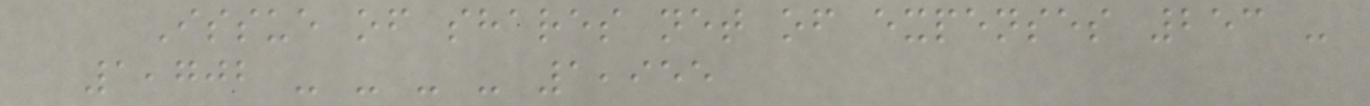Issue of shares net of expenses 253 -
1,702 - - - - 1,955
